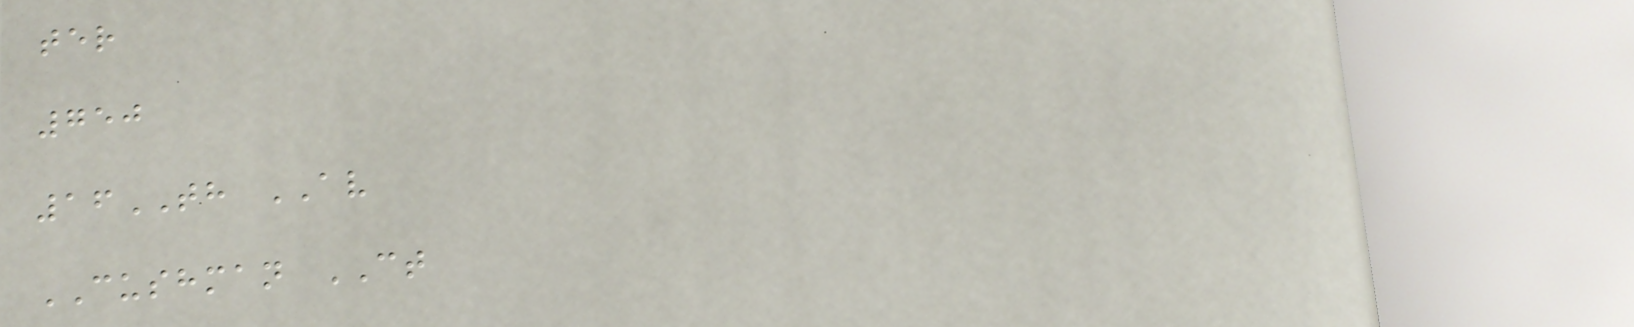ter
750
16TH AV
CUSHMAN CT
